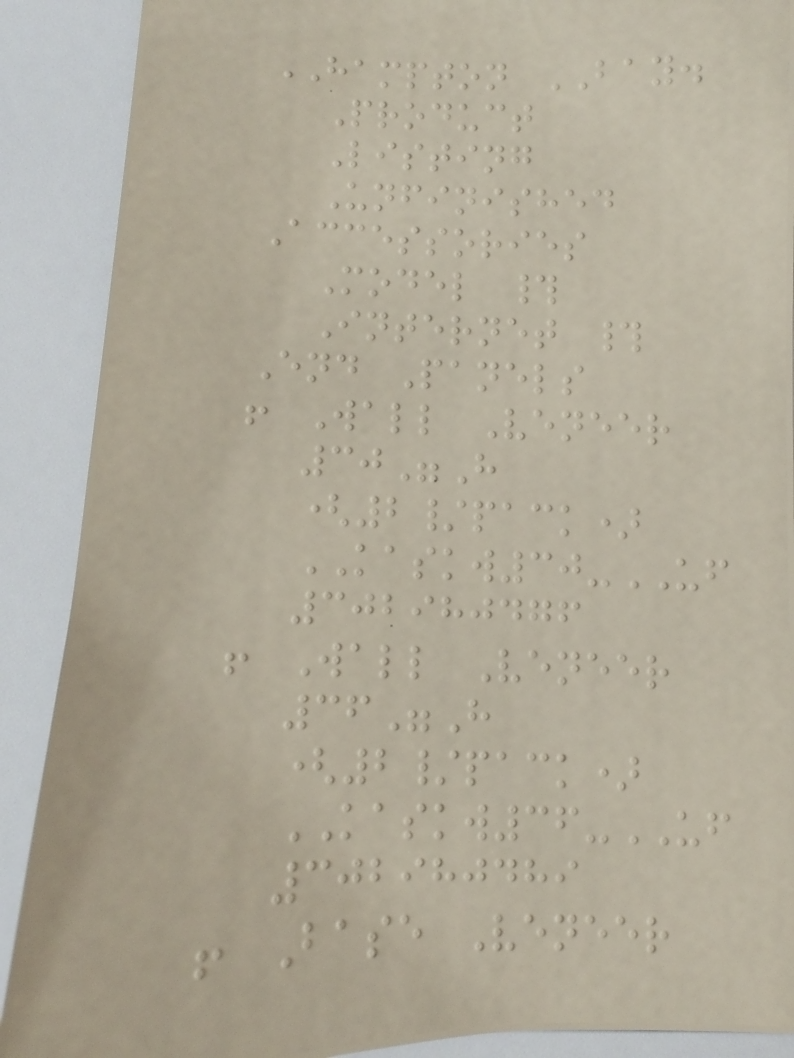HAMPTON BAY.
Product
Listing
Unfinished
Accessories
Model #
Internet #
End Panels
! Wall Veneer
30"H
(2/pack)
KASKW30-UF
302980476
! Wall Veneer
36"H
(2/pack)
KASKW36-UF
302980489
! Base Veneer
